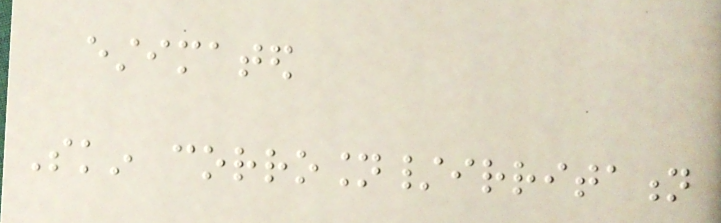estimated
Skin corrosion/irritation
